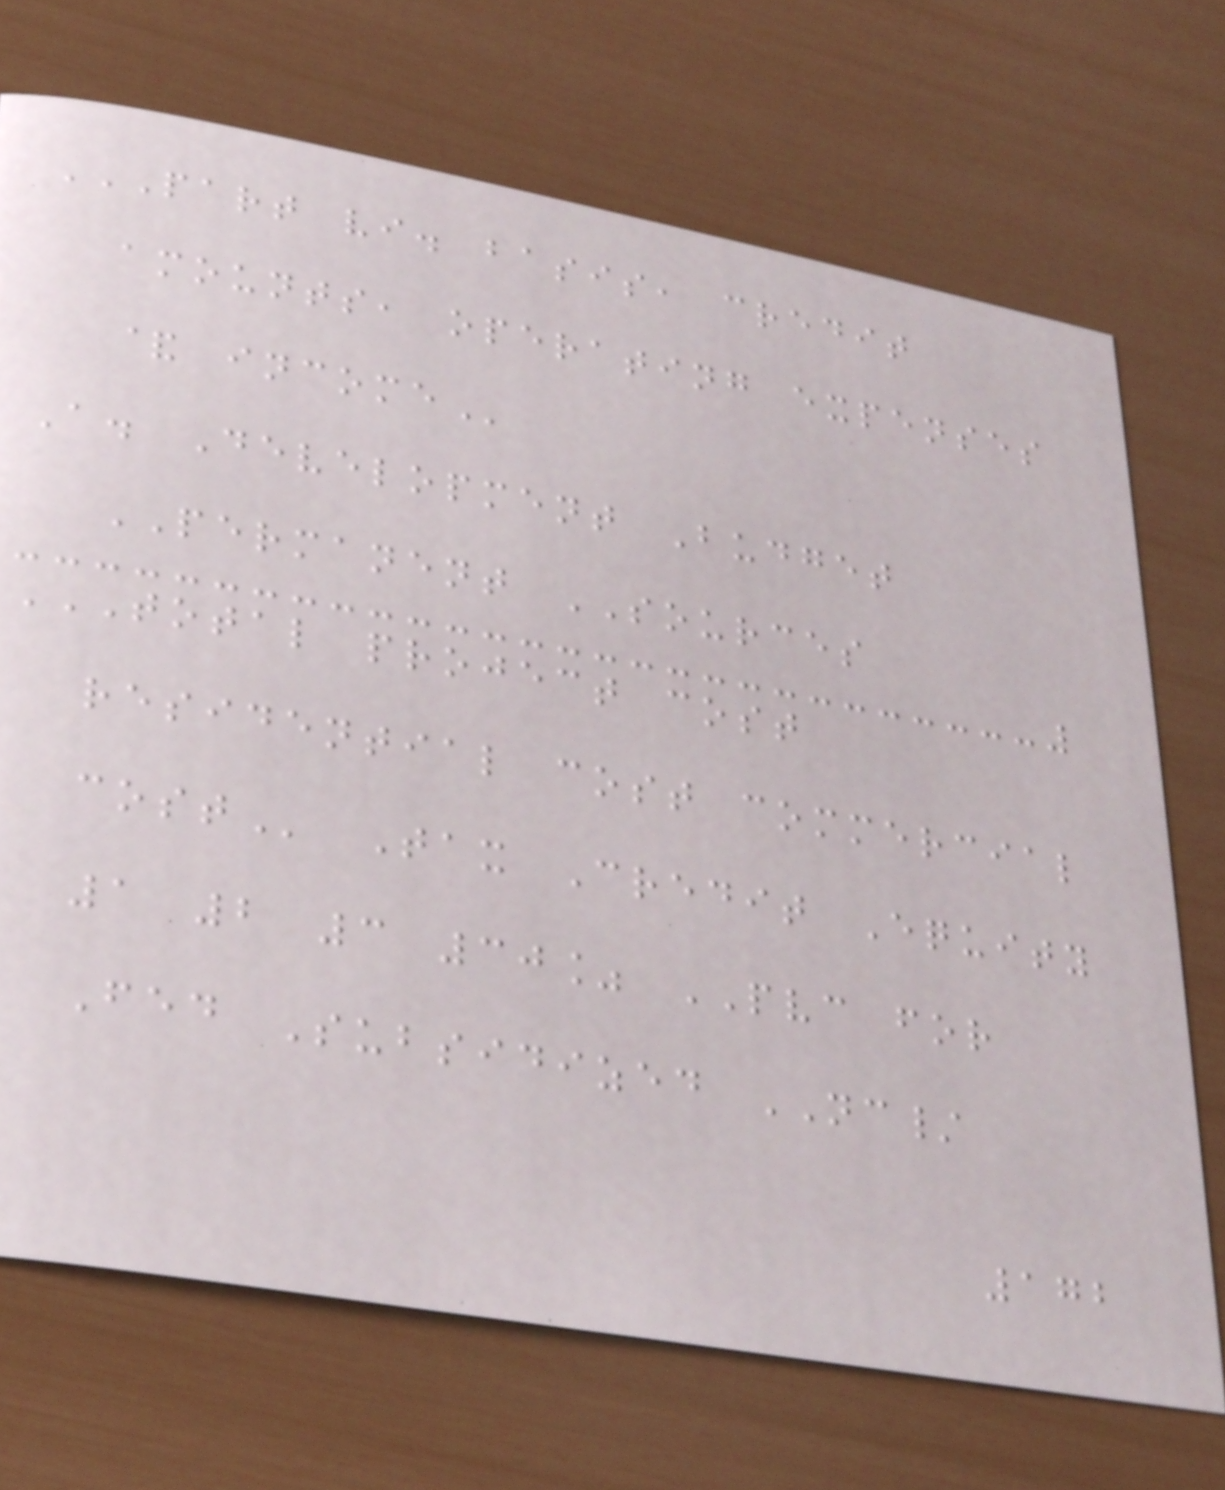PART VI. BASIS, CREDIT
AMOUNTS, OPERATING EXPENSES
& INCOME
A. Development Budget
PERMANENT SOURCES
TOTAL PROJECT COST
RESIDENTIAL COST COMMERCIAL
COST Tax Credit Equity
1 2 3 30% PVC for
Fed Subsidized NC/
172
